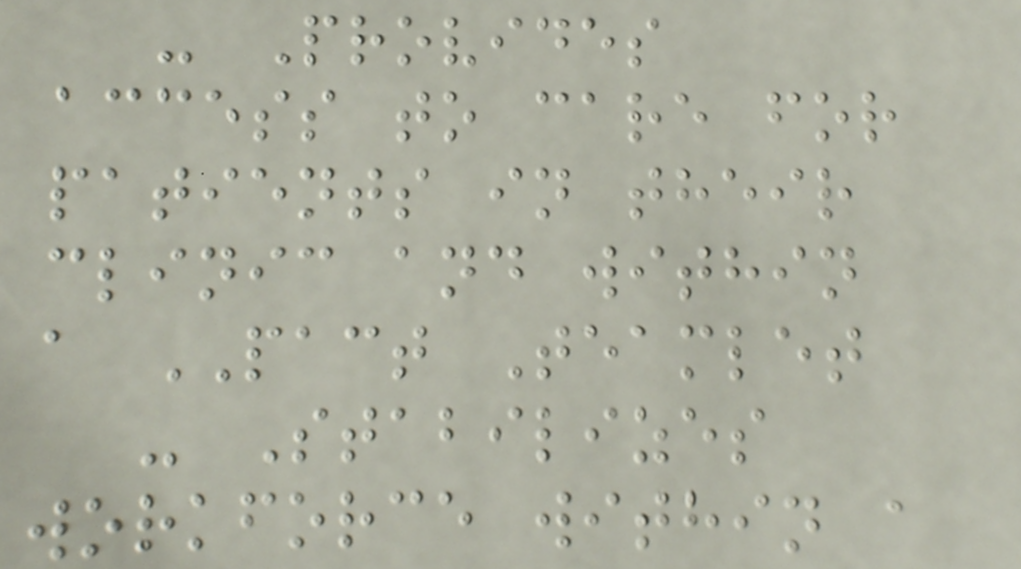- Provides
access to care for
patients in their
clinic and within
a PACT Teamlet
- Stabilizes
workforce within a
